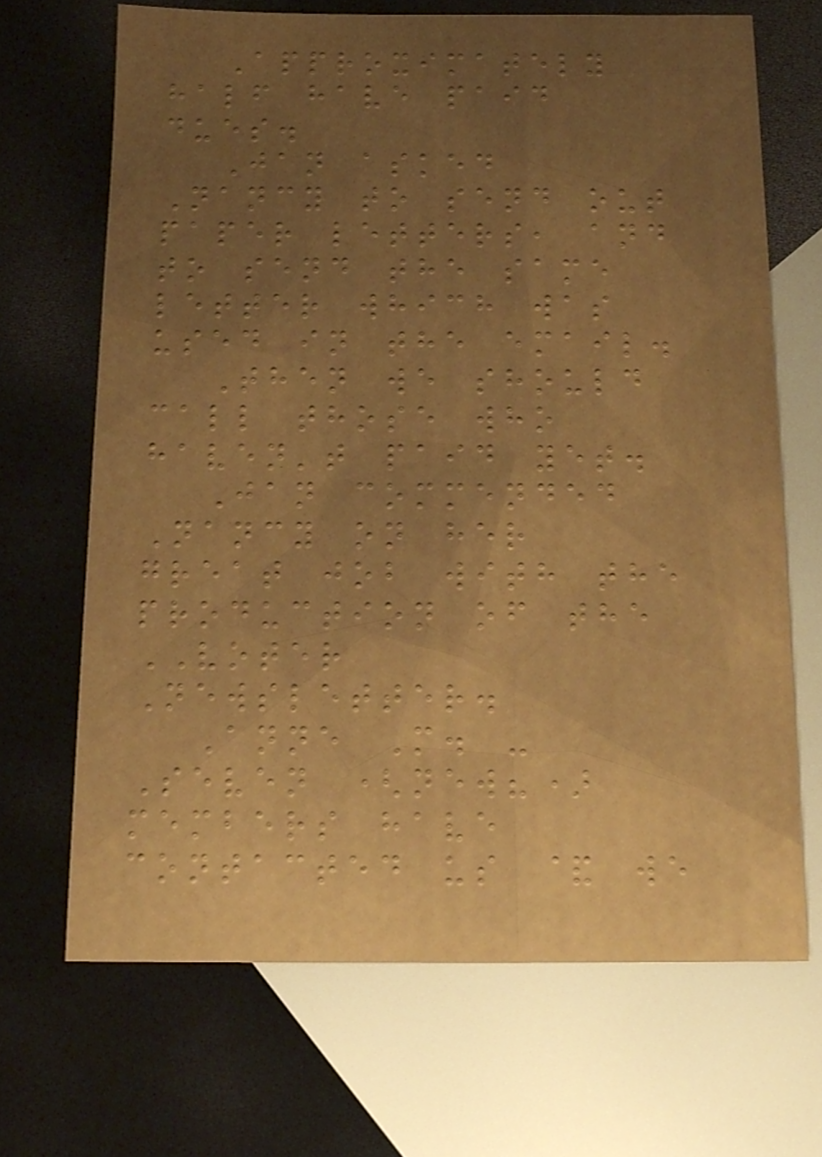Approximately
half have paid
dues.
Jan asked
Nancy to send out
paper letters, and
to send the same
letter which was
used in the email.
Then we should
call those who
haven't paid yet.
Jan commended
Nancy on her
great job with the
production of the
VOTER
Newsletter.
Anne M. -
Seven (new?)
members have
contacted us & we
